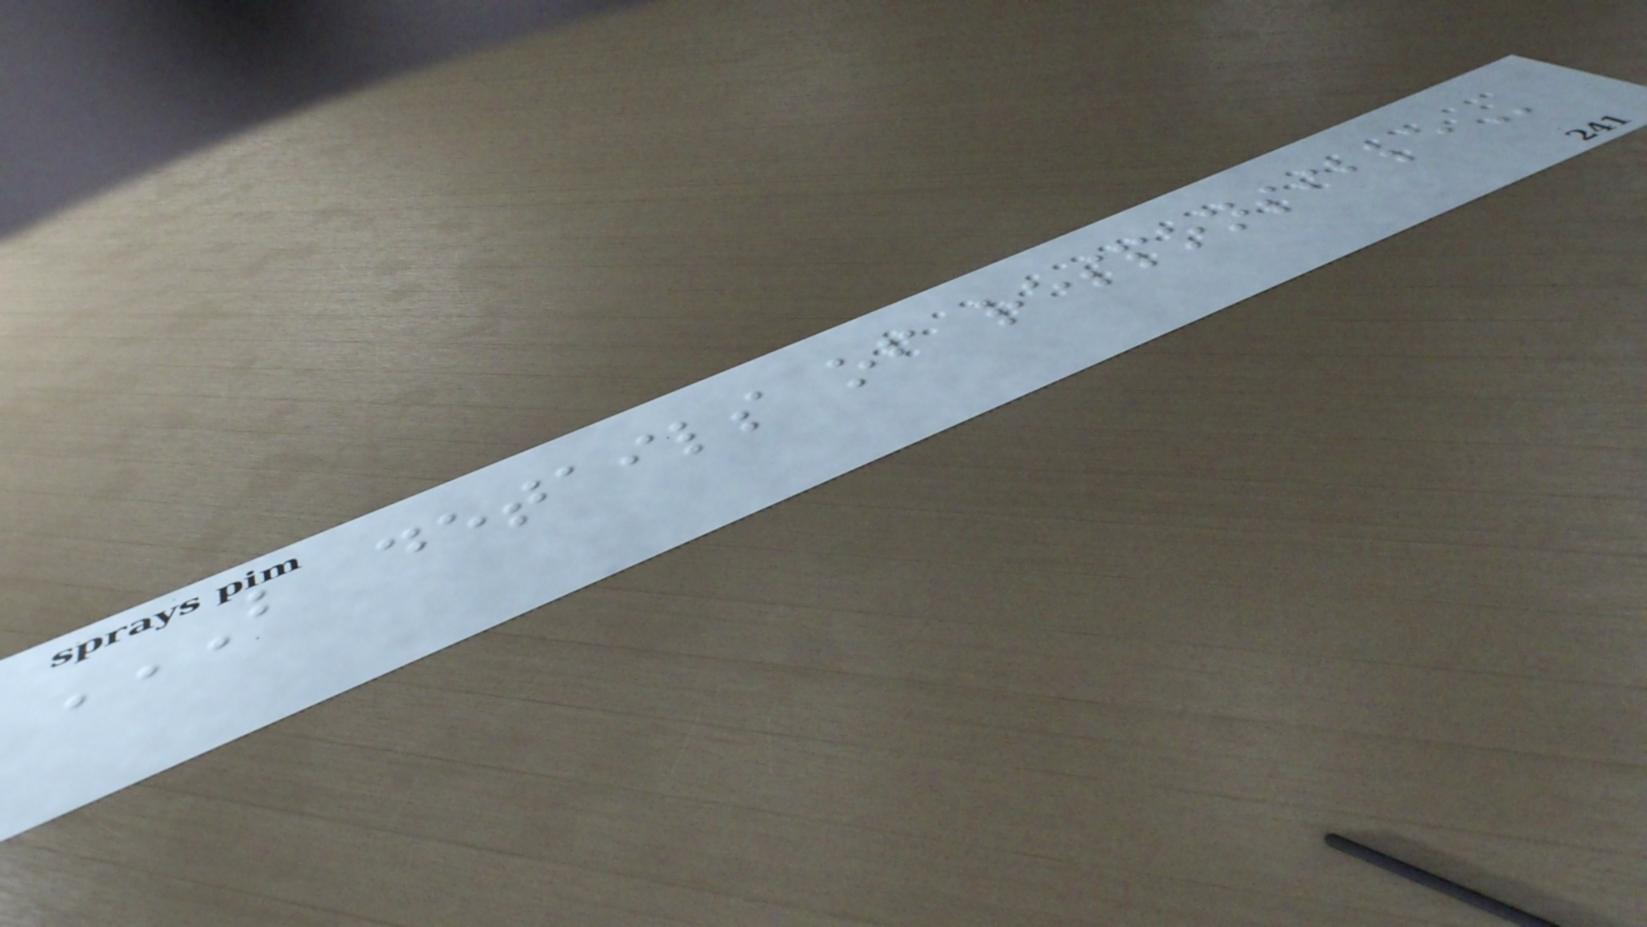B DETAILS OF RESPONSIBLE
